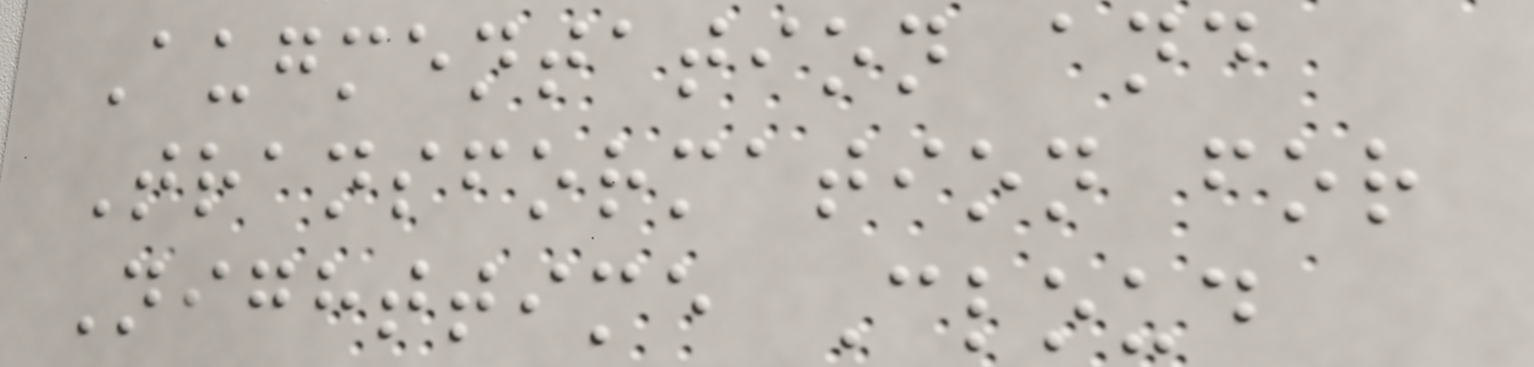Augmentation and
Transformation for
Nighttime Cloud
